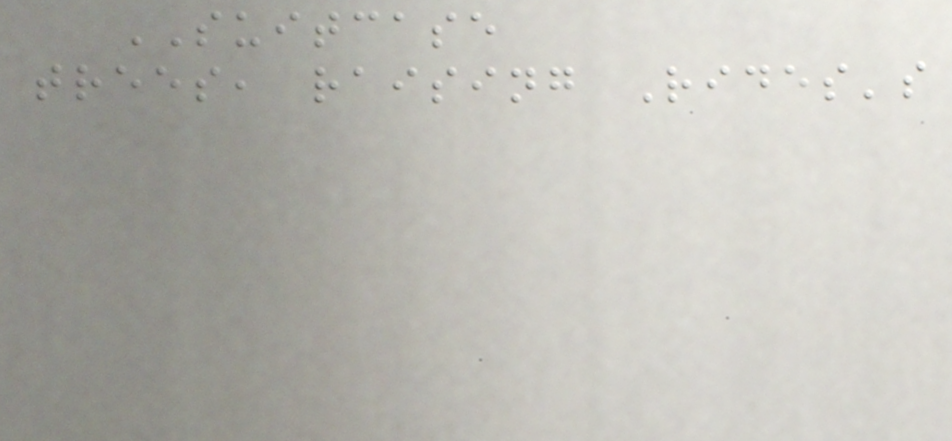SUITCASE
trees, raising Rides's
